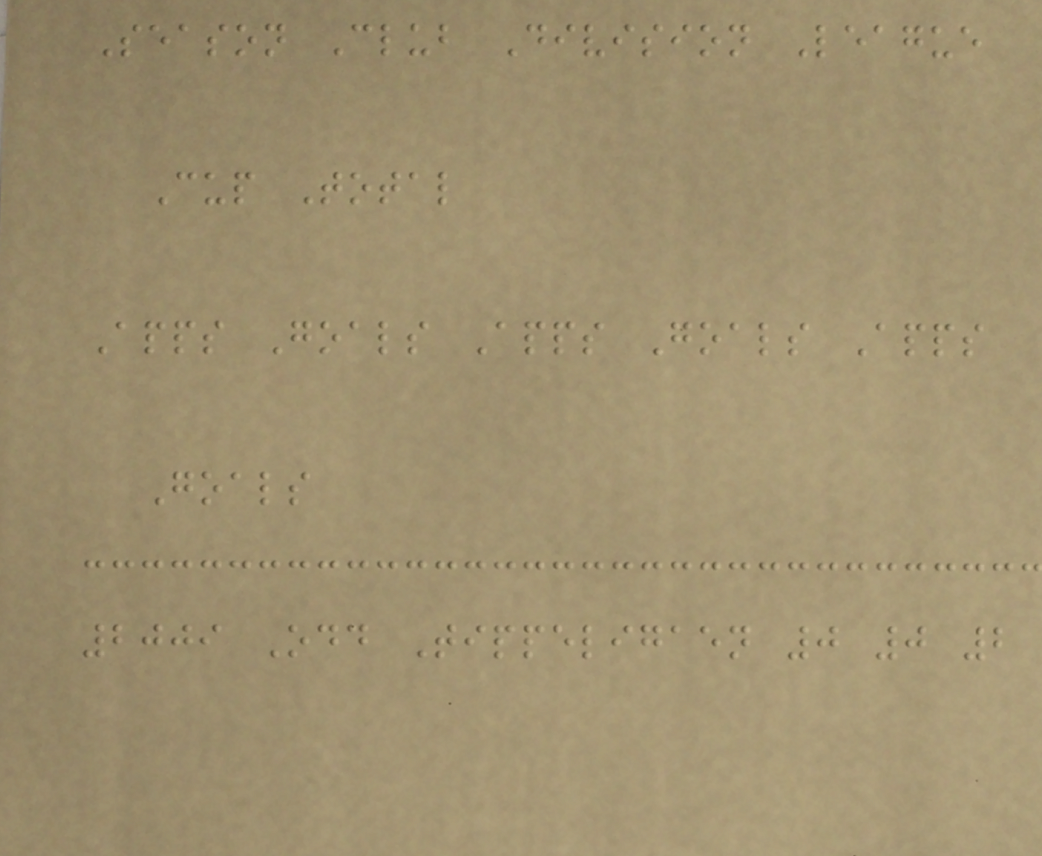Season Club Division League
Cup Total
Apps Goals Apps Goals Apps
Goals
2009 Odd Tippeligaen 0 0 2
